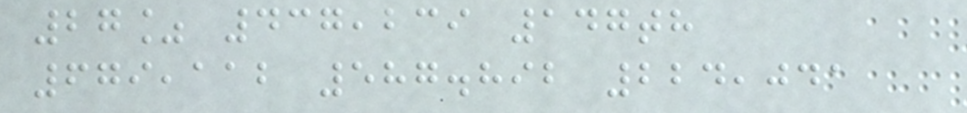27% 437,239 147th
679,112 587.892 224,041
